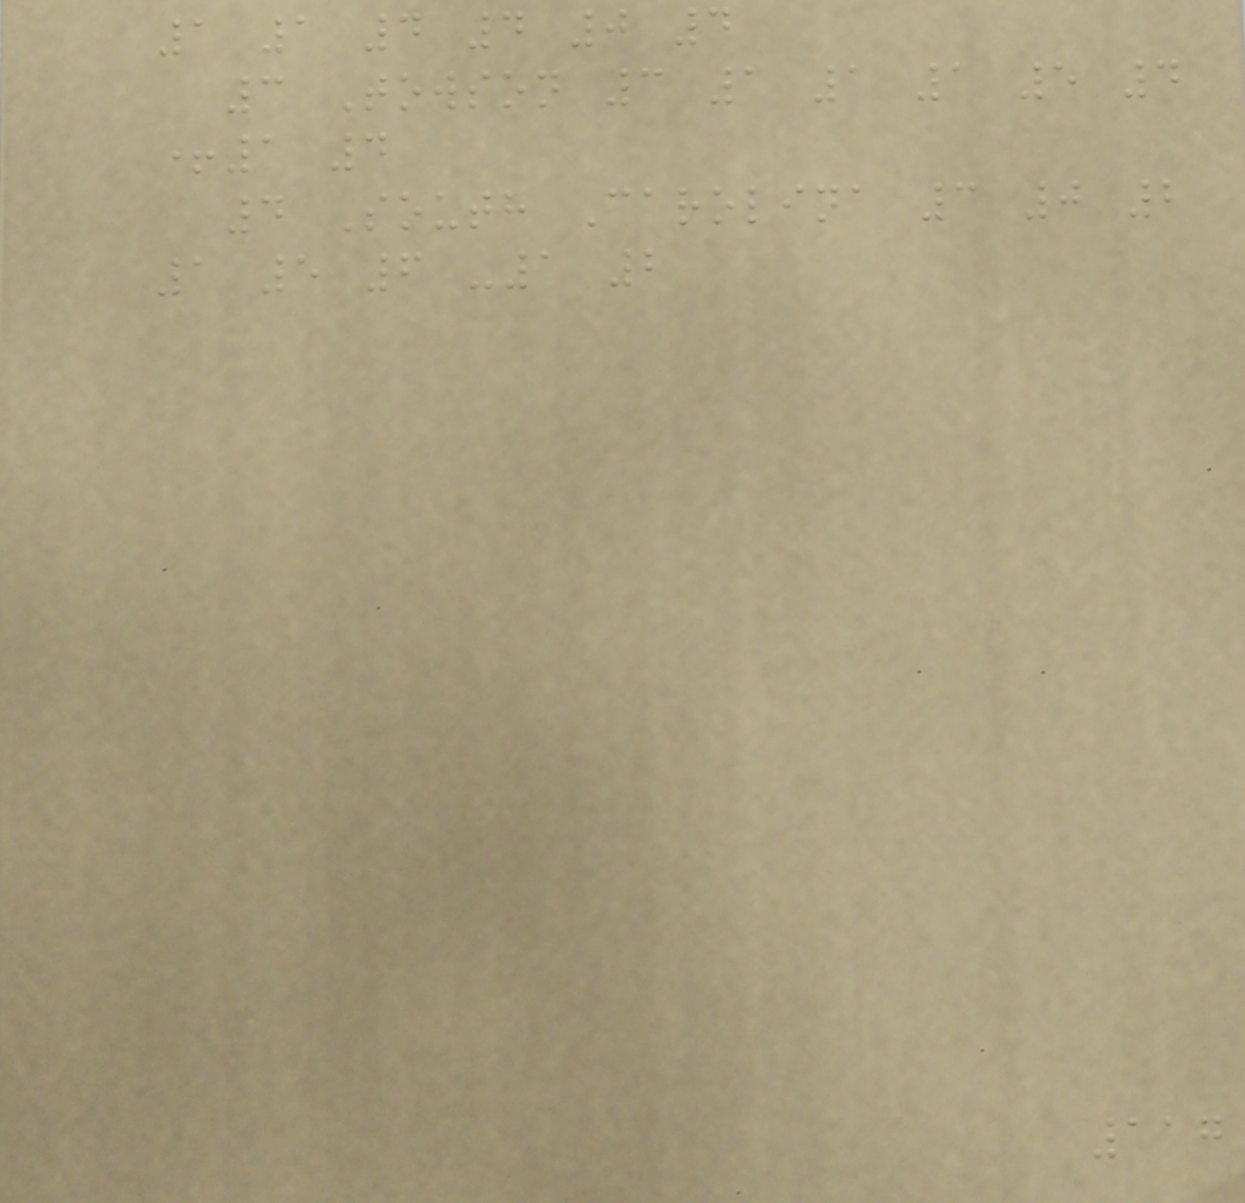1 1 4 4 0 4
3 Towson 3 1 1 1 5 4
+1 4
4 South Carolina 3 0 2
1 5 6 -1 2
117
